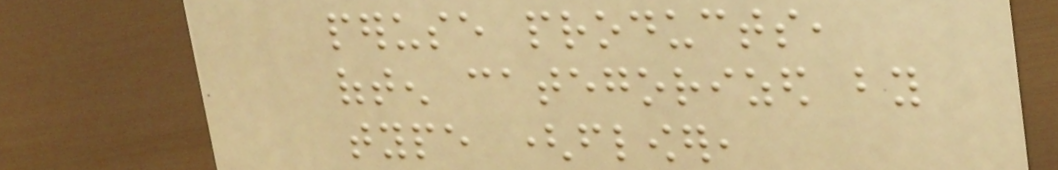peruse products,
often categorized by
type (flower,
